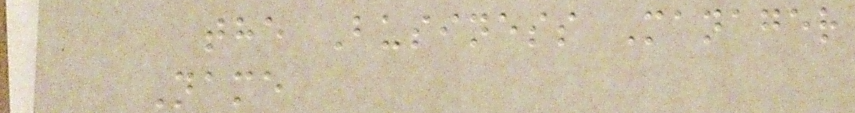the Business Manager
Name
